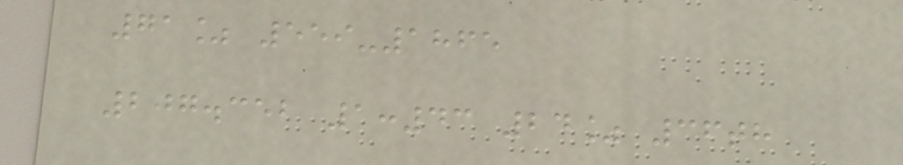71% 559-1865
207.352 1:43 24% 36th
